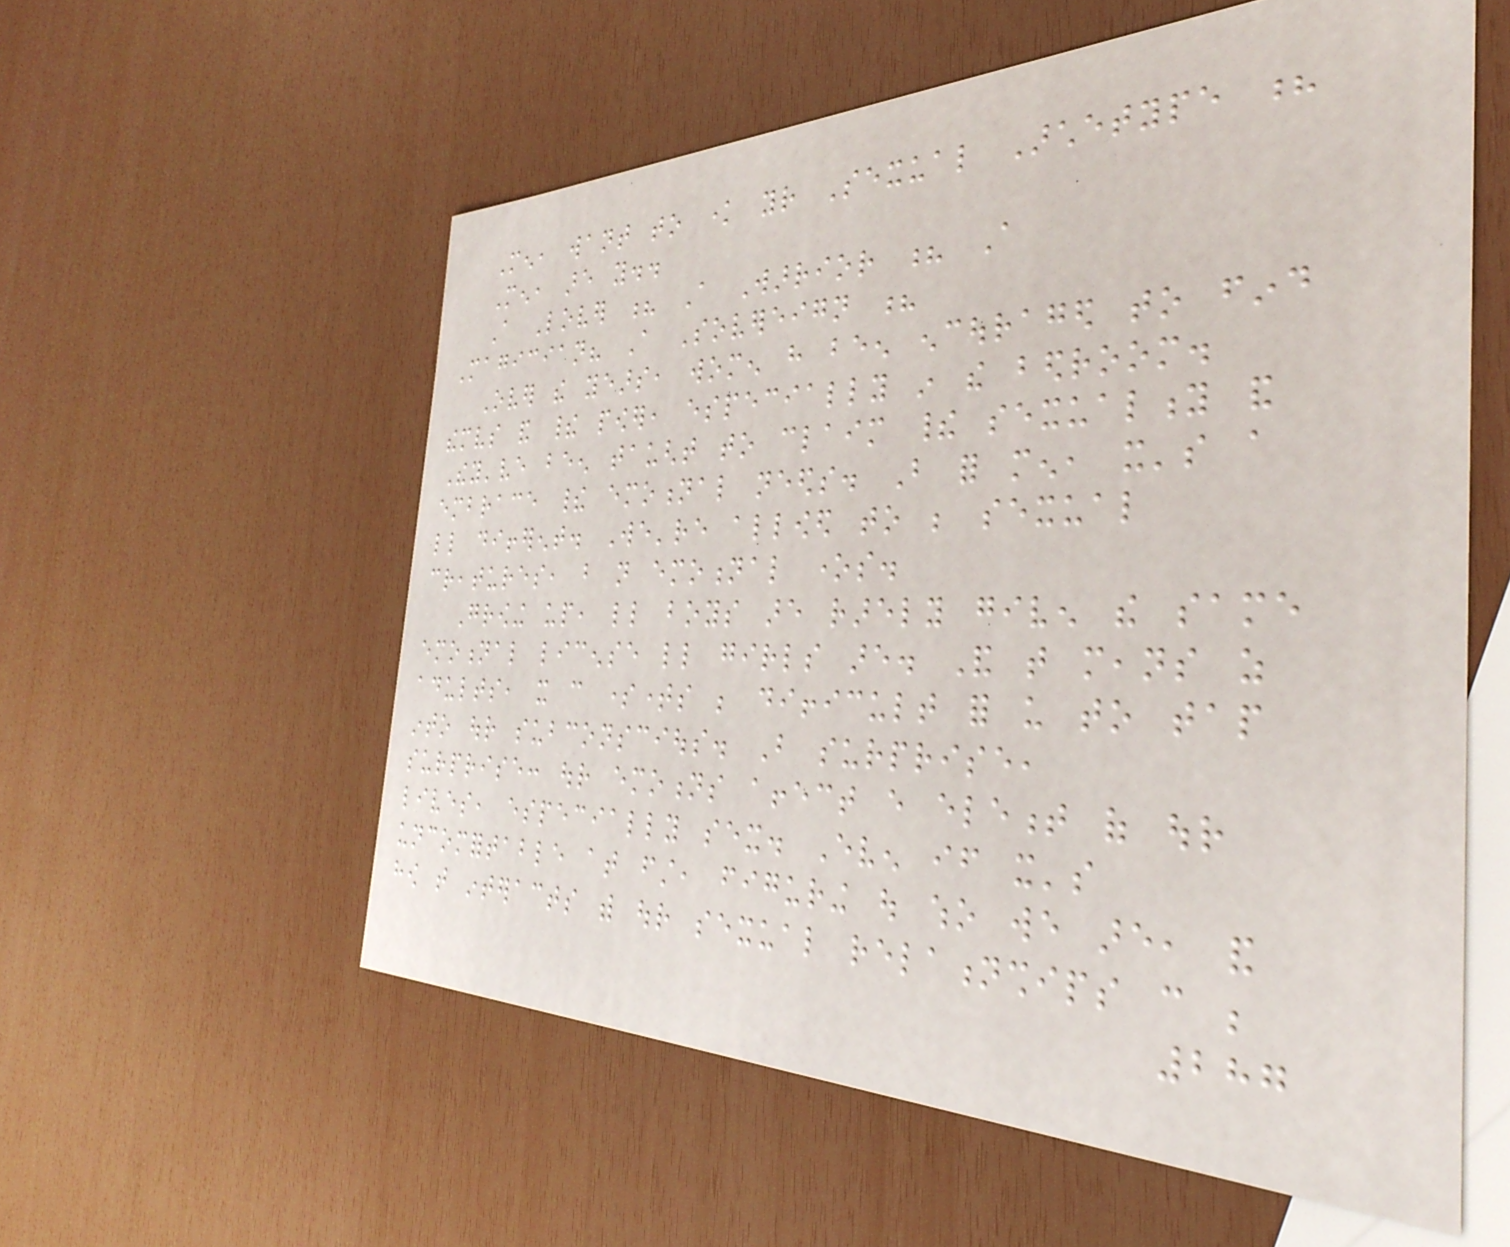Men, want to know your Sexual Archetype ?
Men, are you..
A Lover ? A Warrior ? A
Magician? A Sovereign ?
Over the years, women have been encouraged to find
themselves and their power, especially in the bedroom.
They've been taught to claim their sexuality and
embrace their emotional needs. But for men, it's a
little different. We're allowed to be sexual
creatures, but not emotional ones.
Growing up, little boys are rarely given the same
emotional license little girls are. And that means as
adults, it can sometimes be difficult for us to tap
into our subconscious. But surprise,
surprise: our emotions affect every element of our
lives, especially sex. Even if it's
uncomfortable at first, figuring out who we are, and
how that interacts with our sexual relationships can be
287
